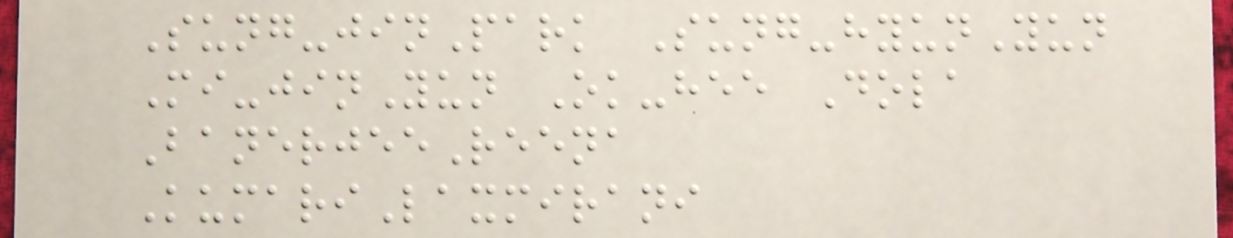Sung-jinPark Sung-hyunYun
Mi-jinYun Ok-hee Dola
BanerjeeReena
KumariLaxmirani
